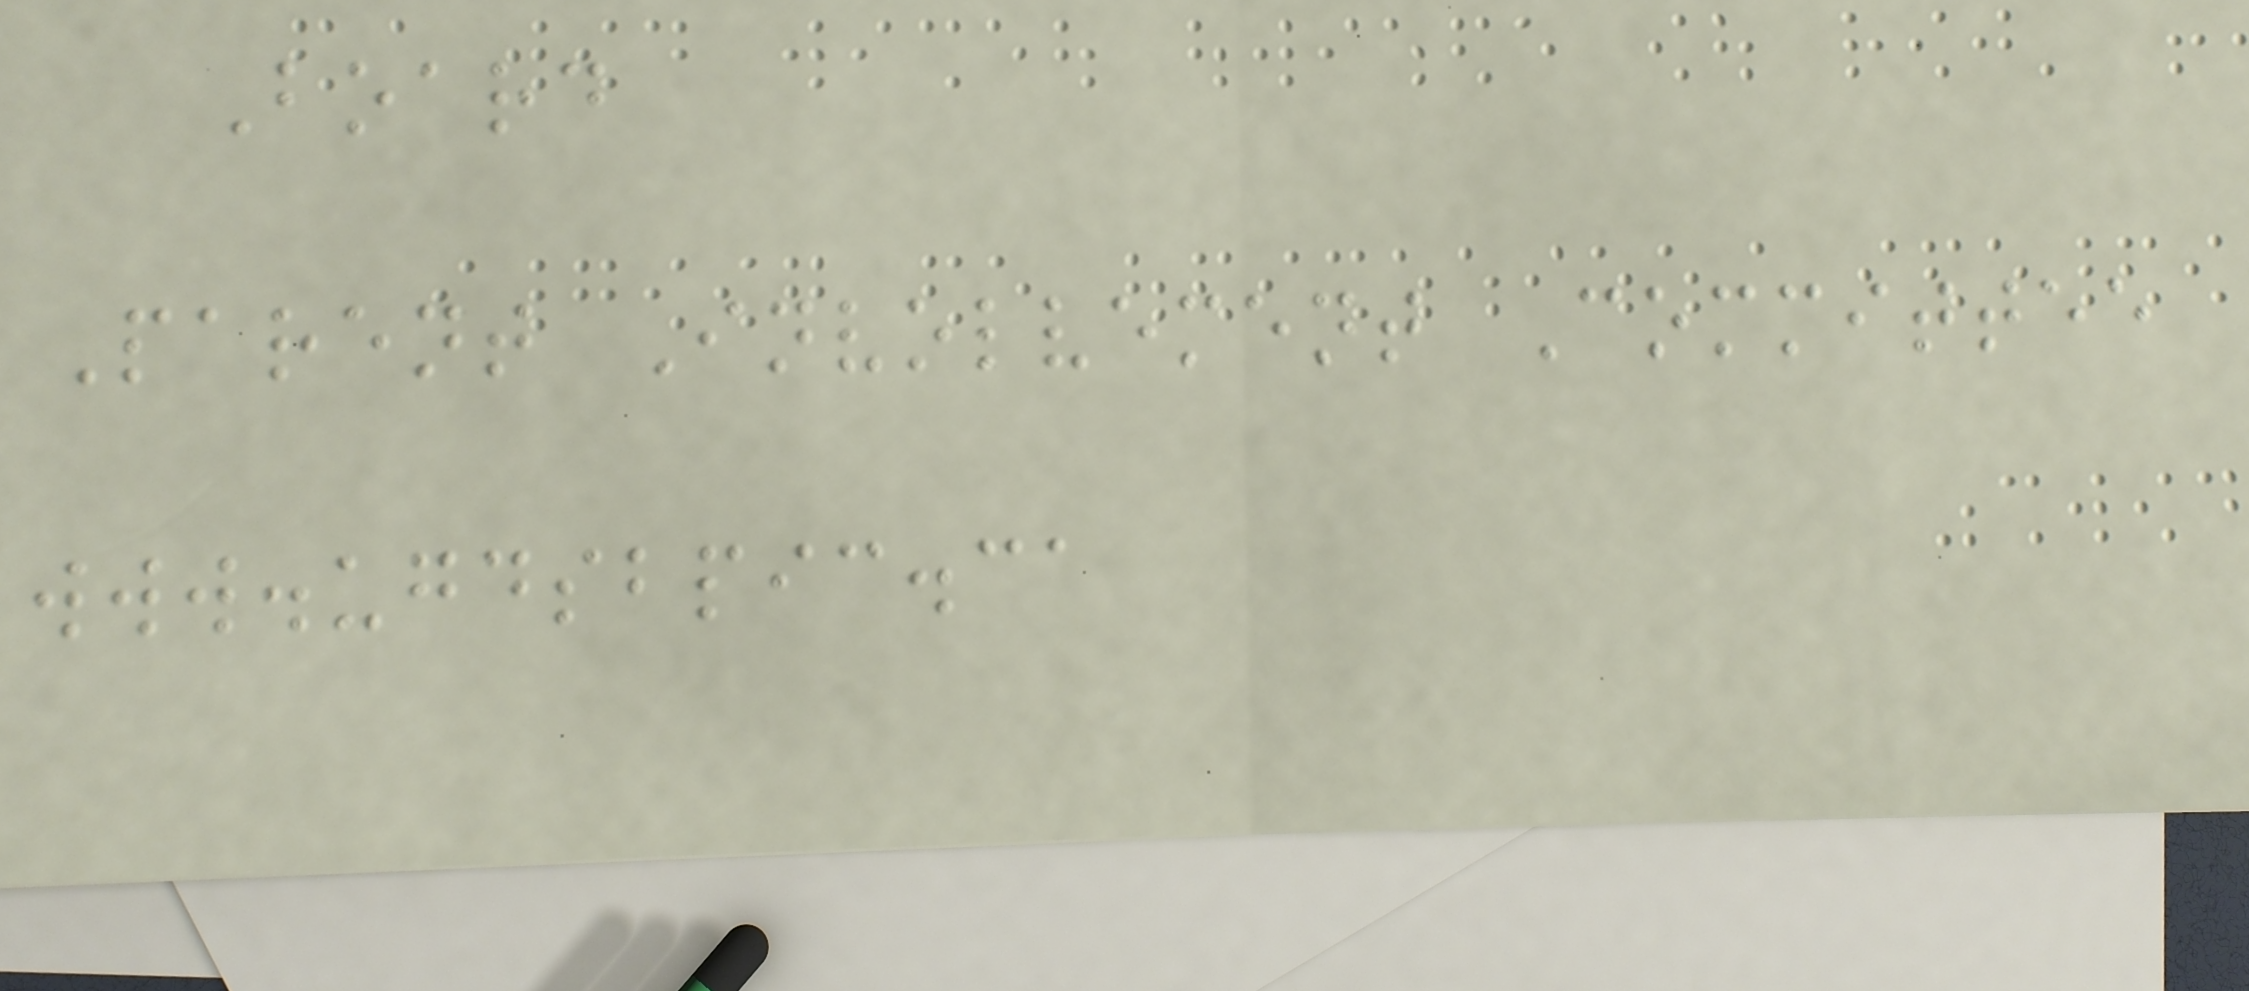Board
Parent Involvement Committee
www.ugdsbpic.ca
